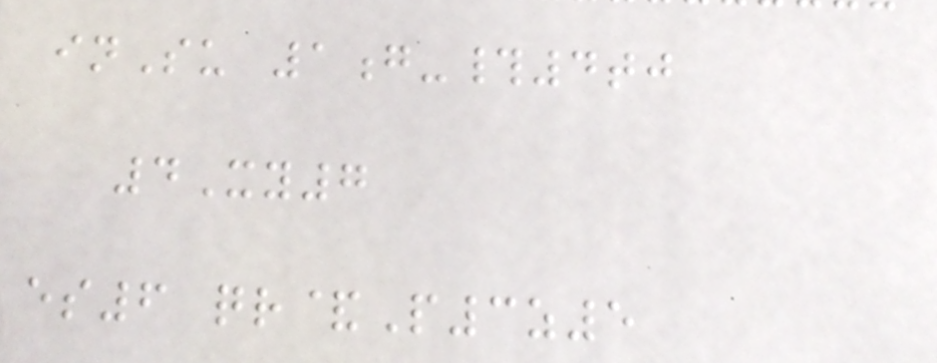inSu 1g-#4tj
4Xy7
es6 qr&P3z5
